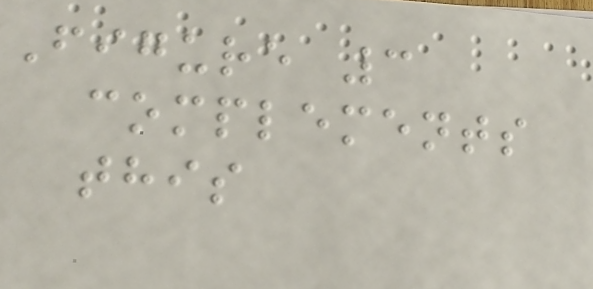Figure 3
complements
this
